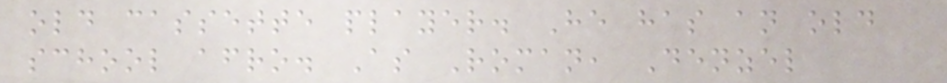old cassette player. He has an old
school afro. As Roman, Denzel
